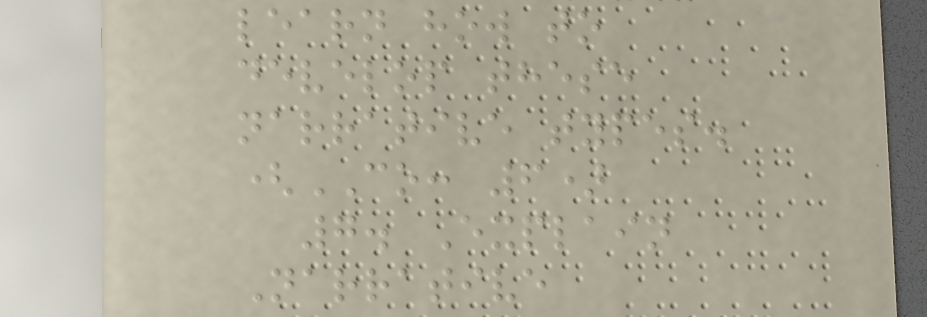learn how to
develop these
narrative types.
(CO: 6)
7. Explain
Narrative
